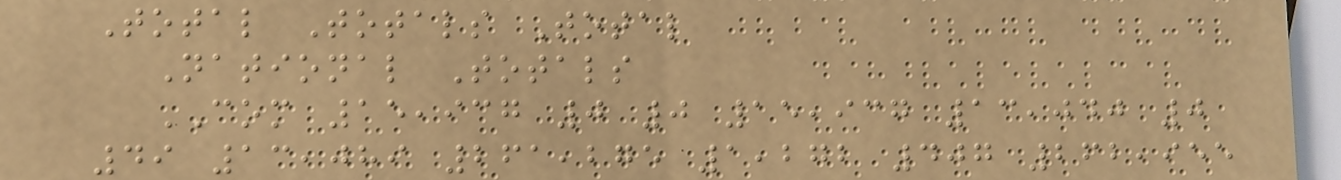Total Totals Total
National Totals
COM 15,937 0 0 15,937 13,040 0
49 13,089 261,275 1,272 407 262,955
